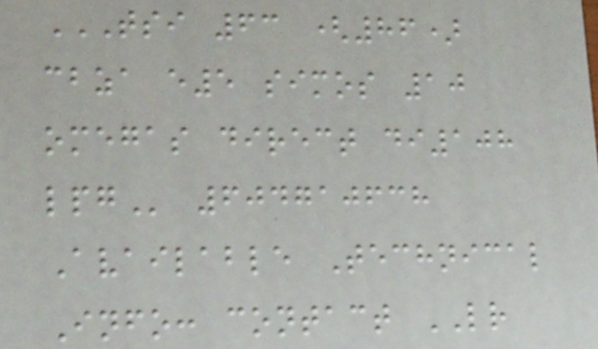TSI 63 (86)
CBZA E5 SIMOS 10
OMEGAS DIRECT DI108
LPG 604710638
Available Technical
Info: contact LR
